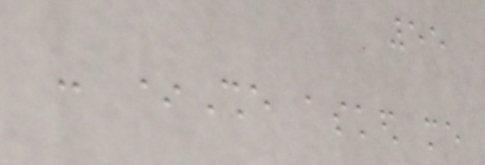55
- *She asked me
